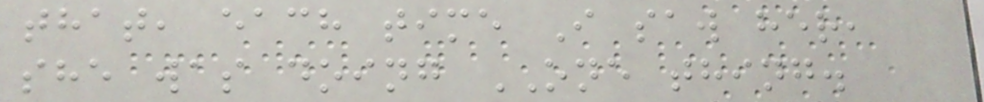that, each time I saw her,
she was doing ONE thing.
